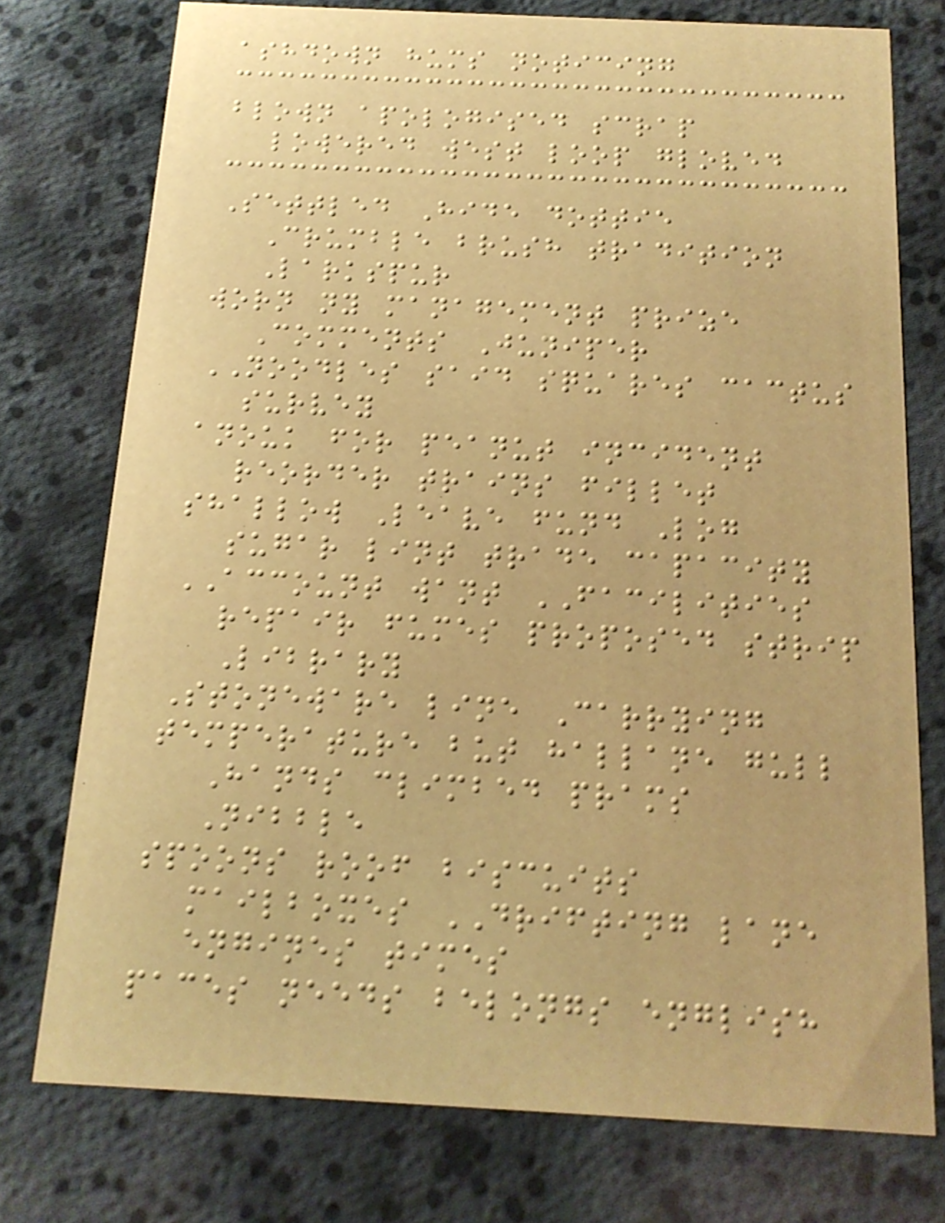ashdown hums noticing
blown apologised scrap
lowered west loop gloved
Settled Hide dottie
Crumble brush tradition
Larkspur
worn ny management prize
Comments Juniper
NOODLES said squares cactus
survey
anouk for peanut incident
reorder trains fillet
shallow Leave fund Log
sugar lint trade capacity
ACCOUNT want FACILITIES
repair fumes proposed strip
Library
Stoneware line Carrying
temperature but hallane gull
Hands climbed prams
Nibble
spoons roof biscuits
mailboxes DRIFTING lane
engines times
paces needs belongs english
